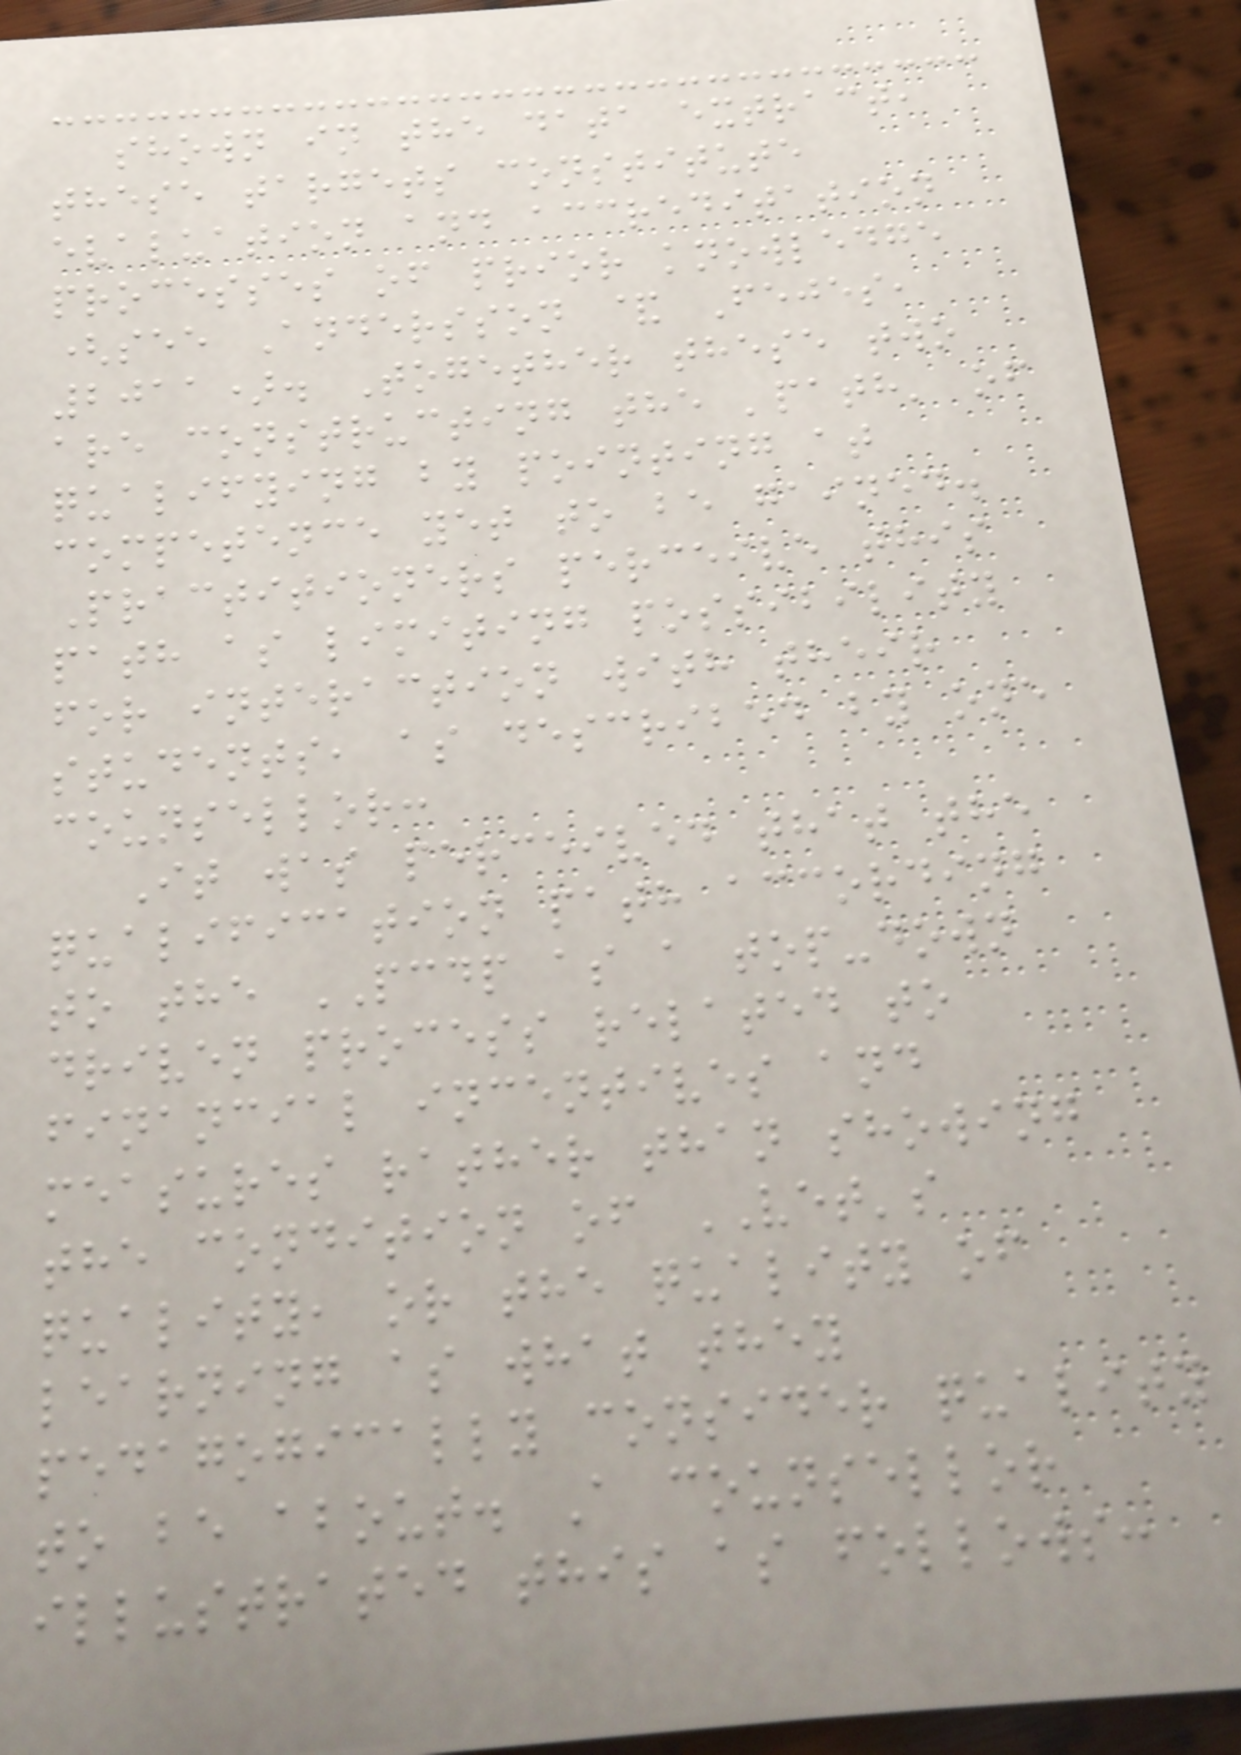shown in the data extract,
these targets constitute
evaluation and accreditation
processes of prior knowledge
(see Andersson & Fejes,
2011). Together these two
are constructing the 'path' of
qualifying by pointing at
competence yet to be gained.
Practitioners perceive this
path as limiting possibility
for interaction with their
students, as described by one
counsellor:
It was perceived that the
qualification path according
to the PCDP as a top-down
driven process related to
financial incentives and
measures rather than showing
the condition of VET's
quality, or the quality of
learning as what they
pedagogically consider quality
to be about. A counsellor
illustrated this as follows:
